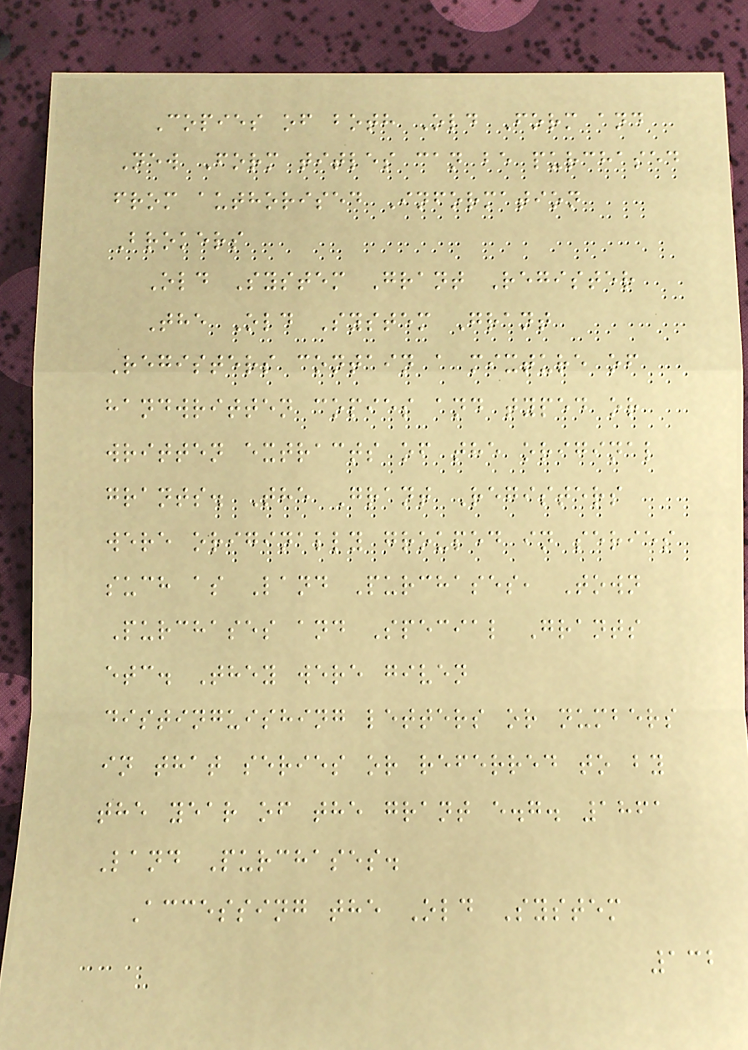Copies of both Old Form and
New Form titles can be purchased
from authorised Information
Brokers
Old System Grant Register
The Old System Grant
Registers contain a mixture of
handwritten copies and typed or
written extracts of the original
grants. The Grant Registers
were originally grouped in series
such as Land Purchases, Town
Purchases and Special Grants
etc. They were given
distinguishing letters or numbers
in that series or referred to by
the year of the grant e.g. 1861
Land Purchases.
Accessing the Old System
132
